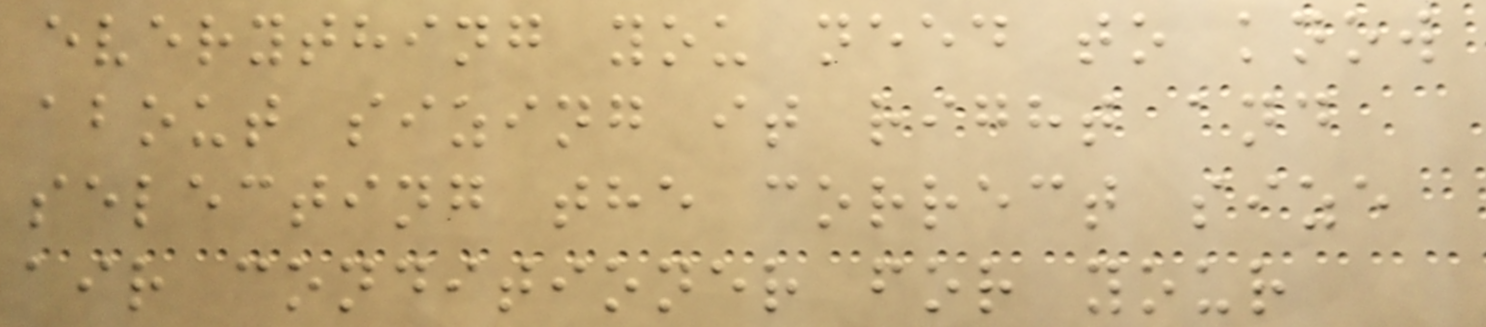everything you need to know
about sizing it right and
selecting the correct size
air conditioner for your
